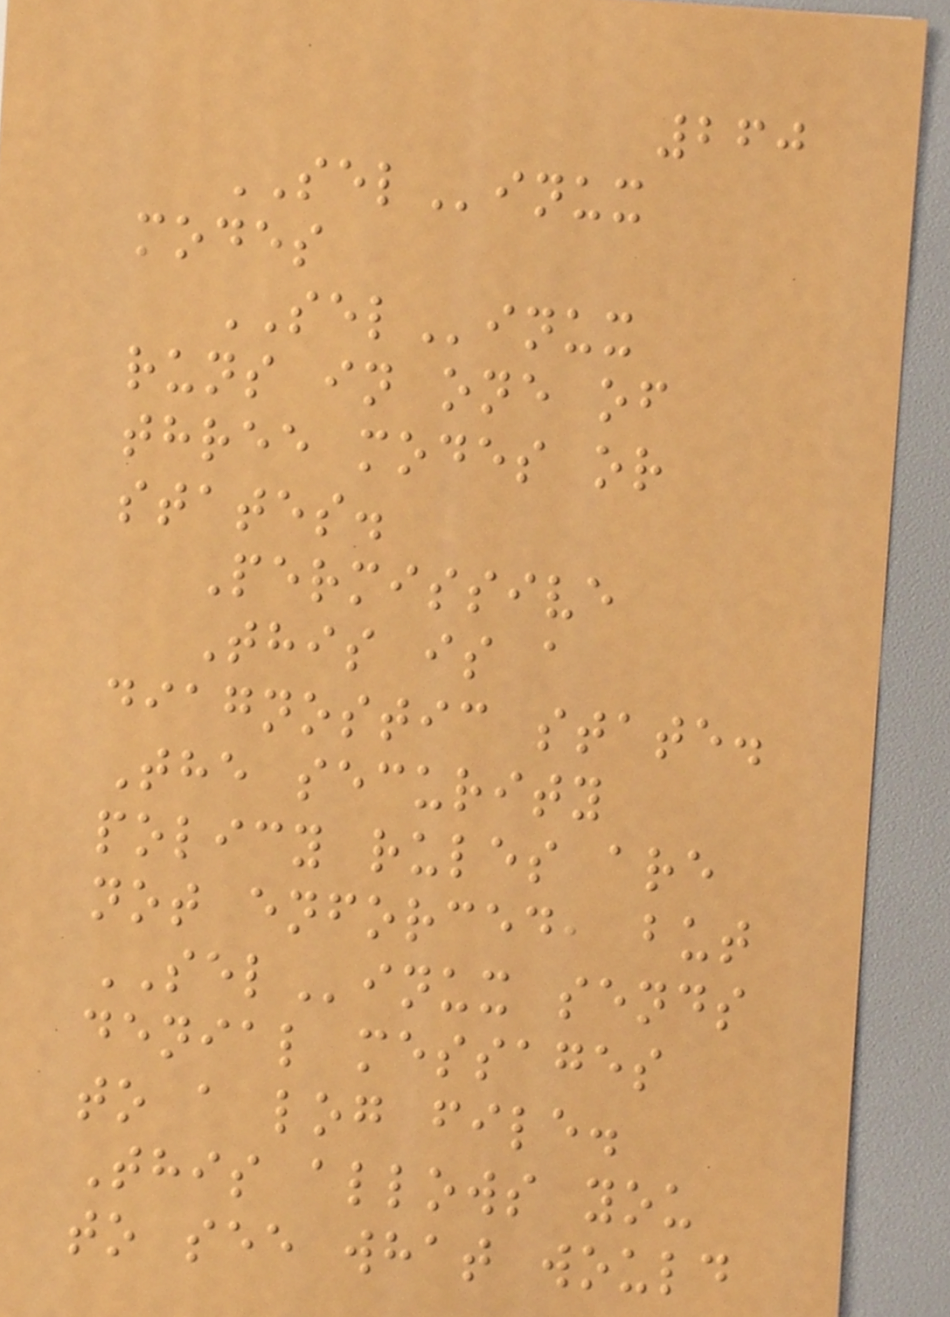260
SELinux
modes
SELinux
runs in one of
three modes or
states.
Permissive
This is a
diagnostic state.
The security
policy rules are
not enforced, but
SELinux sends
denial messages
to a log file.
This allows you
to see what would
